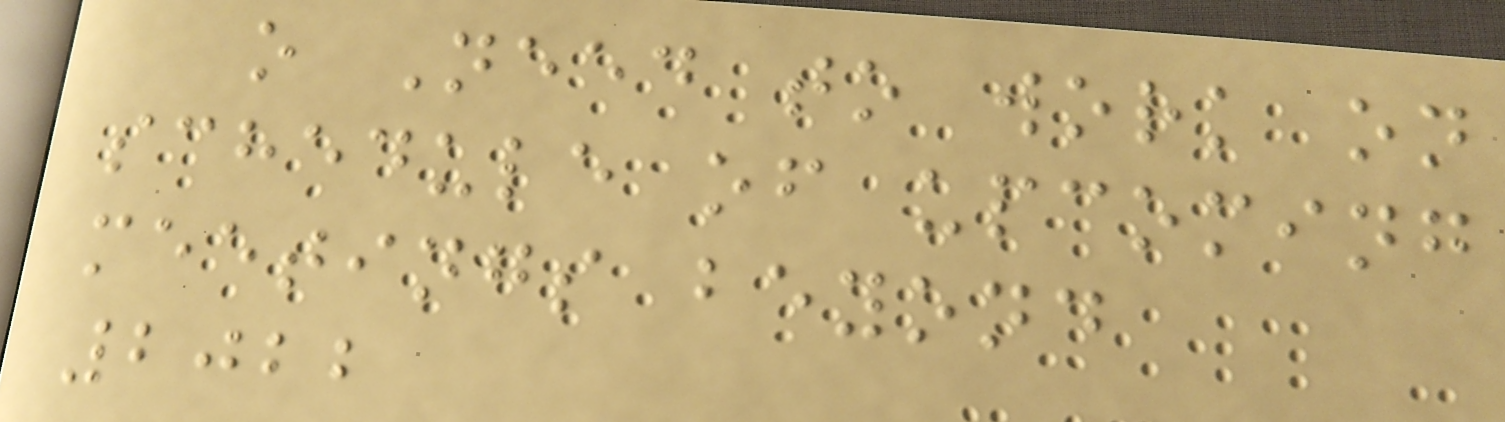o Need to work on
schedule of upcoming
meetings beyond
2022
